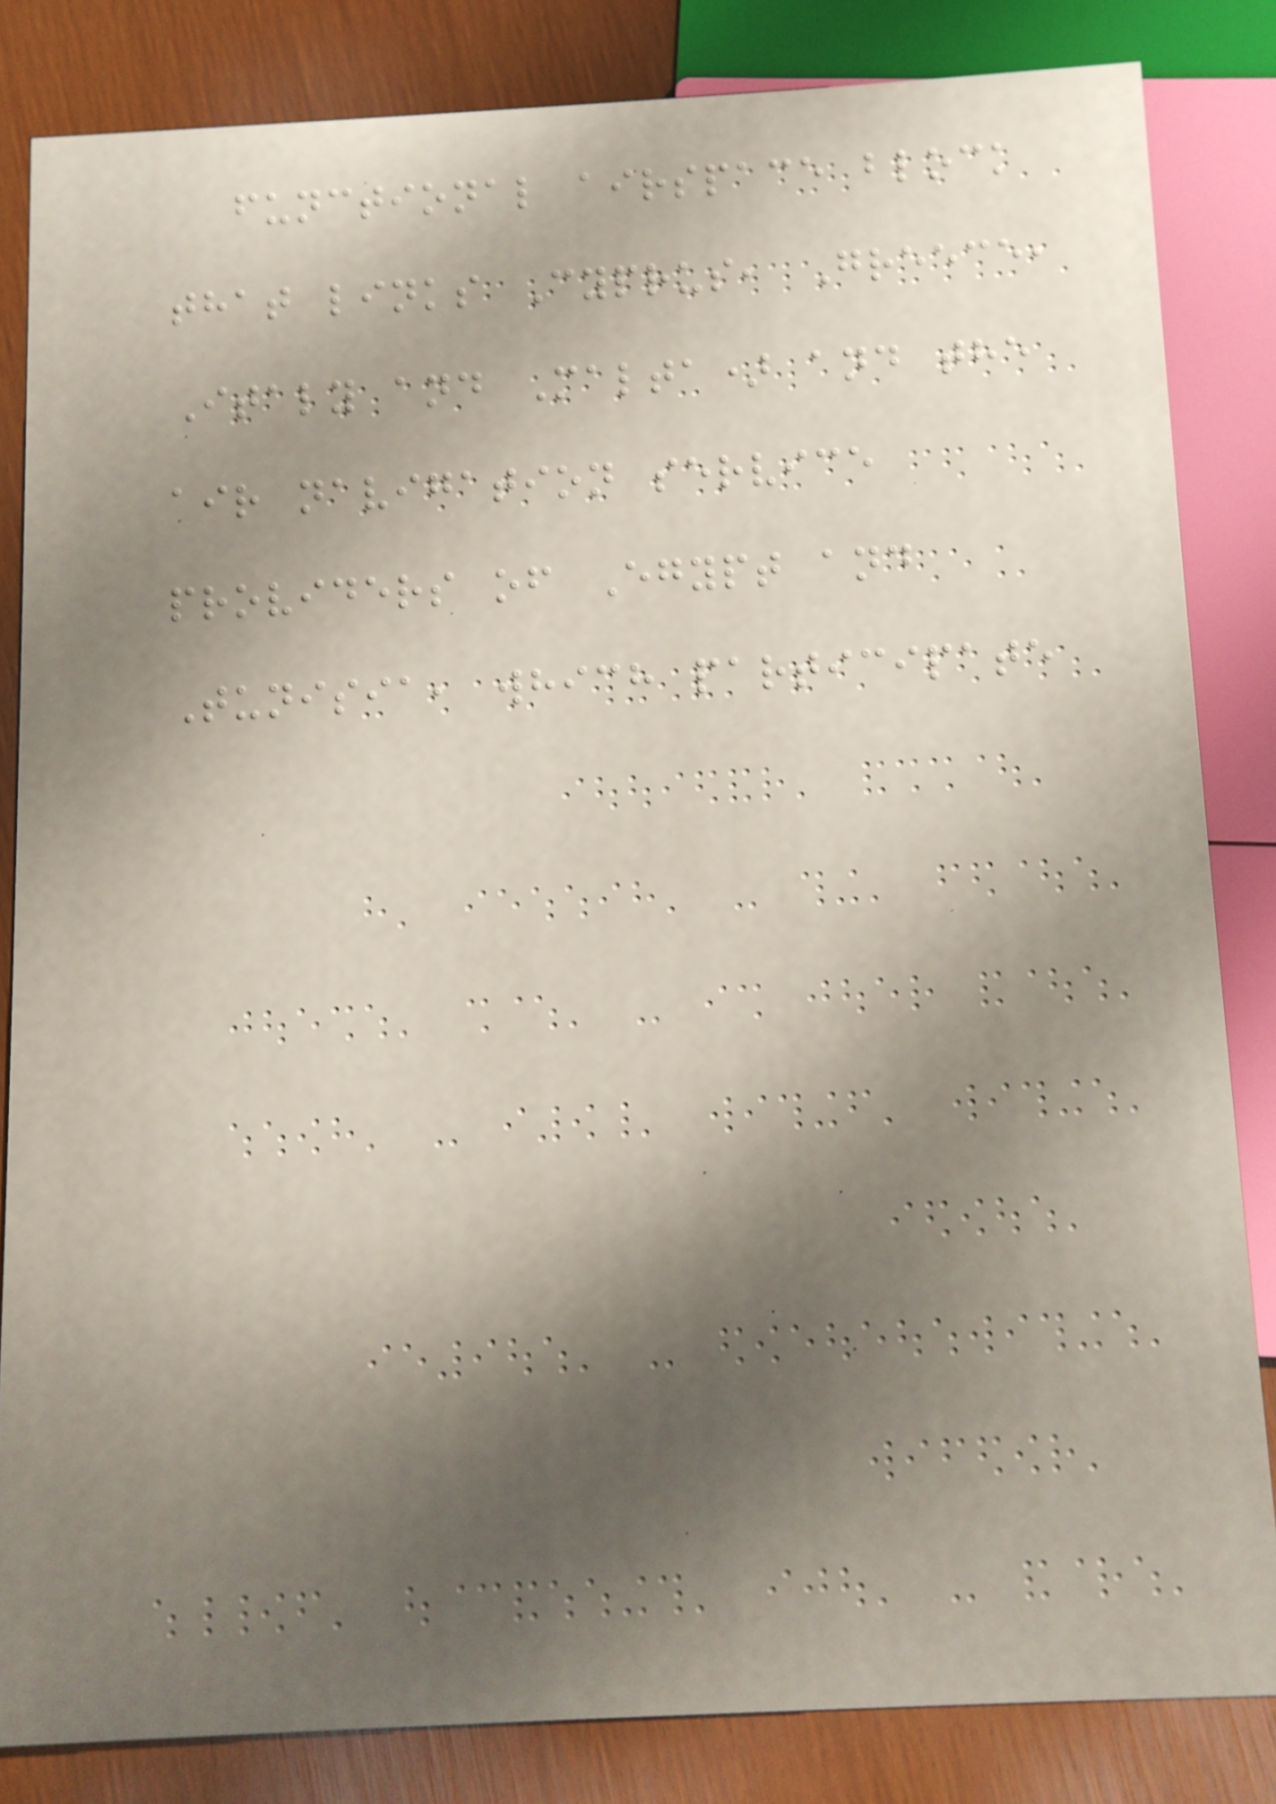functional airspace block
that links Cyprus, Greece,
Italy and Malta) and the
air navigation service
providers of Egypt and
Tunisia, which participate
